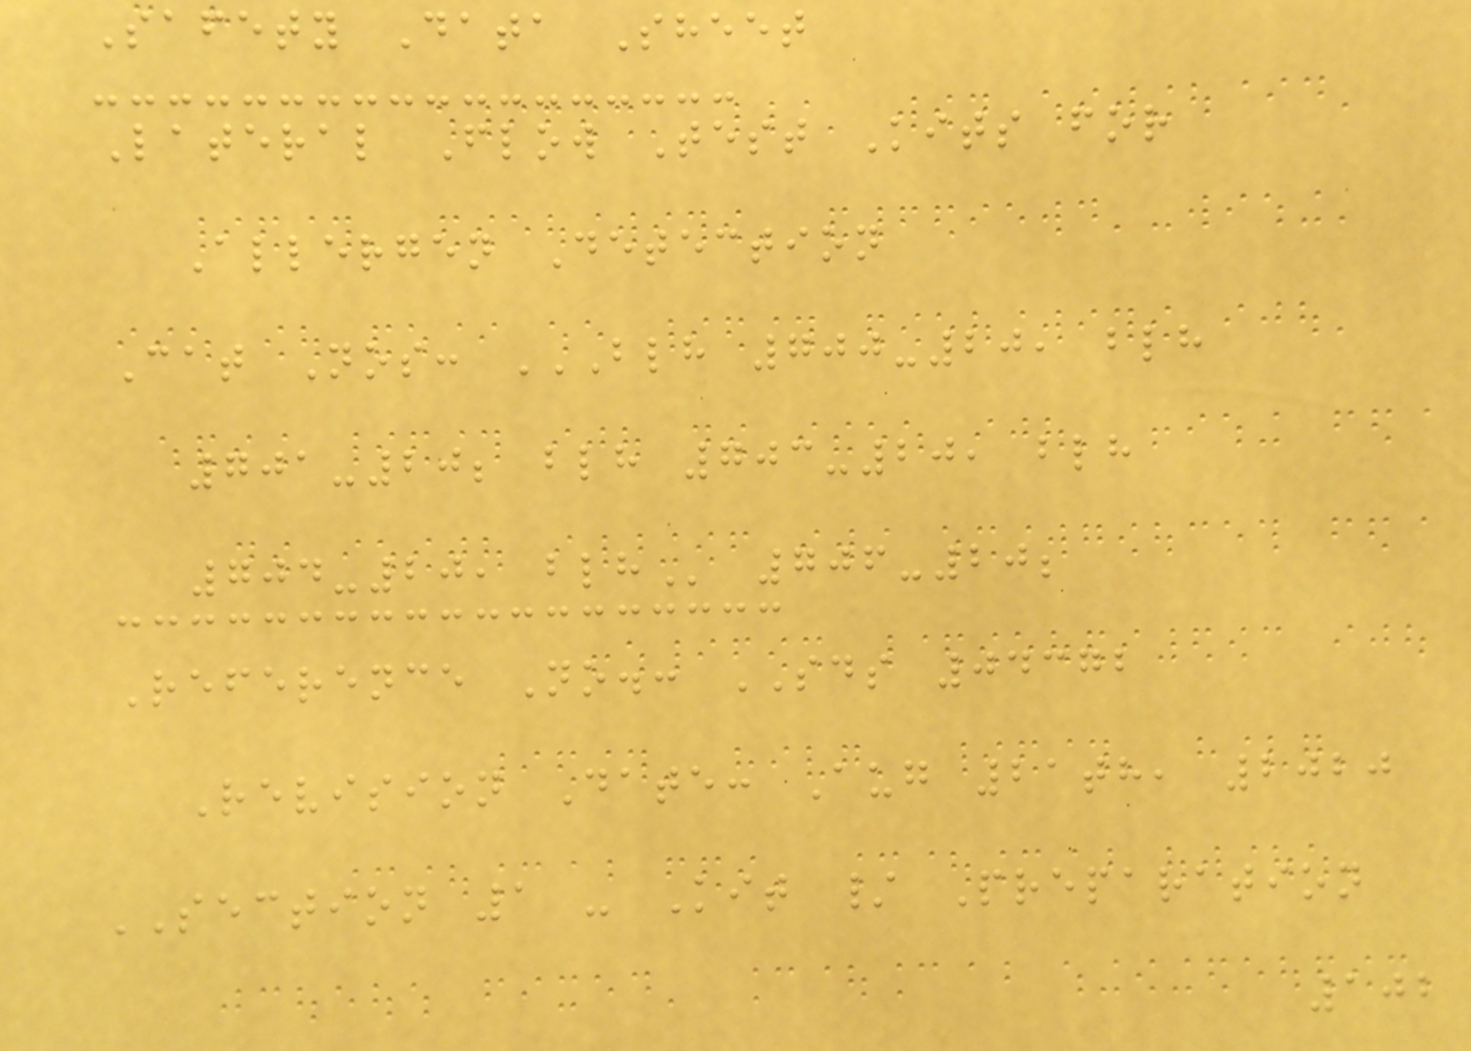Safety Data Sheet
Lateral Flow Test Kits for
Allergen Detection
Cat Nos: BLH 700-20, BLH
701-20; BLH 703-20, BLH
704-20, BLH 706-20;
Reference No.: SDS 04372
Revision Date: Aug 21th, 2020
SECTION 1 - Kit / Preparation
102
